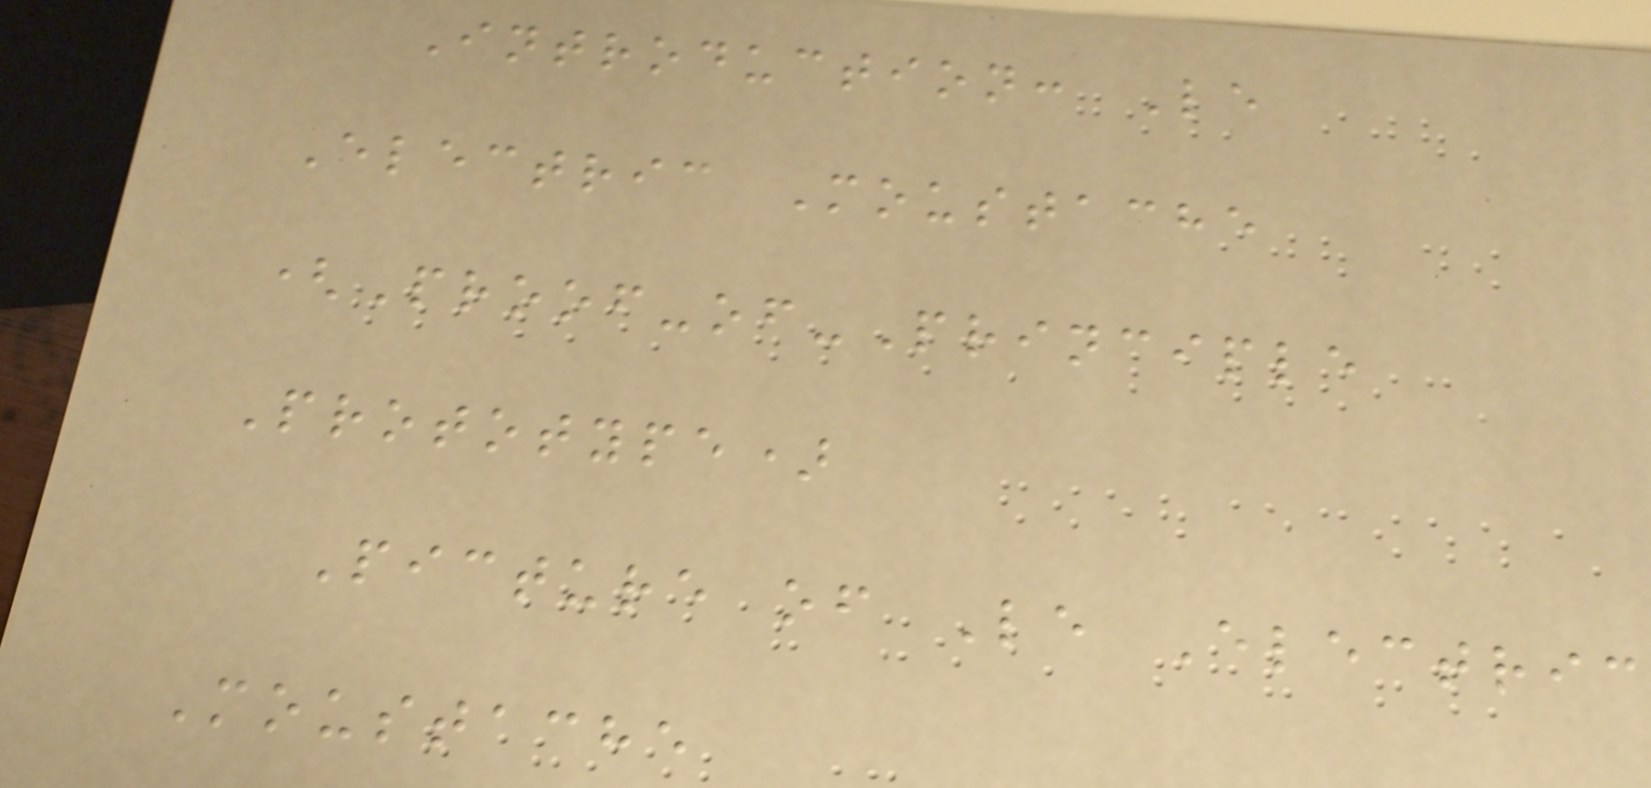Introduction: Le
Electric Moustache
(Proof-of-Principle
Prototype)
Picture of Le Electric
Moustache
